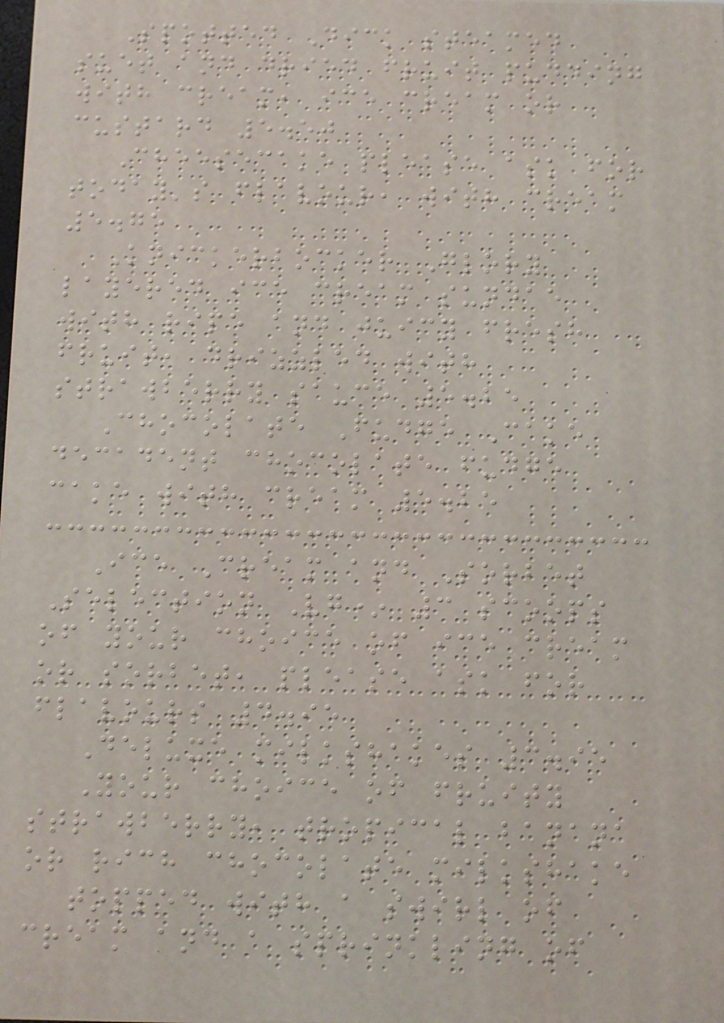Spotted Dick steamed
suet and dried fruit pudding
with cream, ice cream or
custard 5.50
Cheesecake please ask for
today's flavour, with cream
5.75
Knickerbocker Glory
layered ice cream sundae
with ripe and juicy fresh
fruit, drizzled with
strawberry sauce 5.25
Chocolate Fudge Cake
decadent chocolate fudge
cake with cream 5.25
Ice Cream and Sorbet
Selection Vg* 3 scoops
of your choice of ice cream
or sorbet, please ask for
flavours 4.95
Deluxe milkshakes 3.95
Your choice of fruity
strawberry, tropical banana
or rich chocolate milkshake
topped with a swirl of
cream and a sprinkling of
